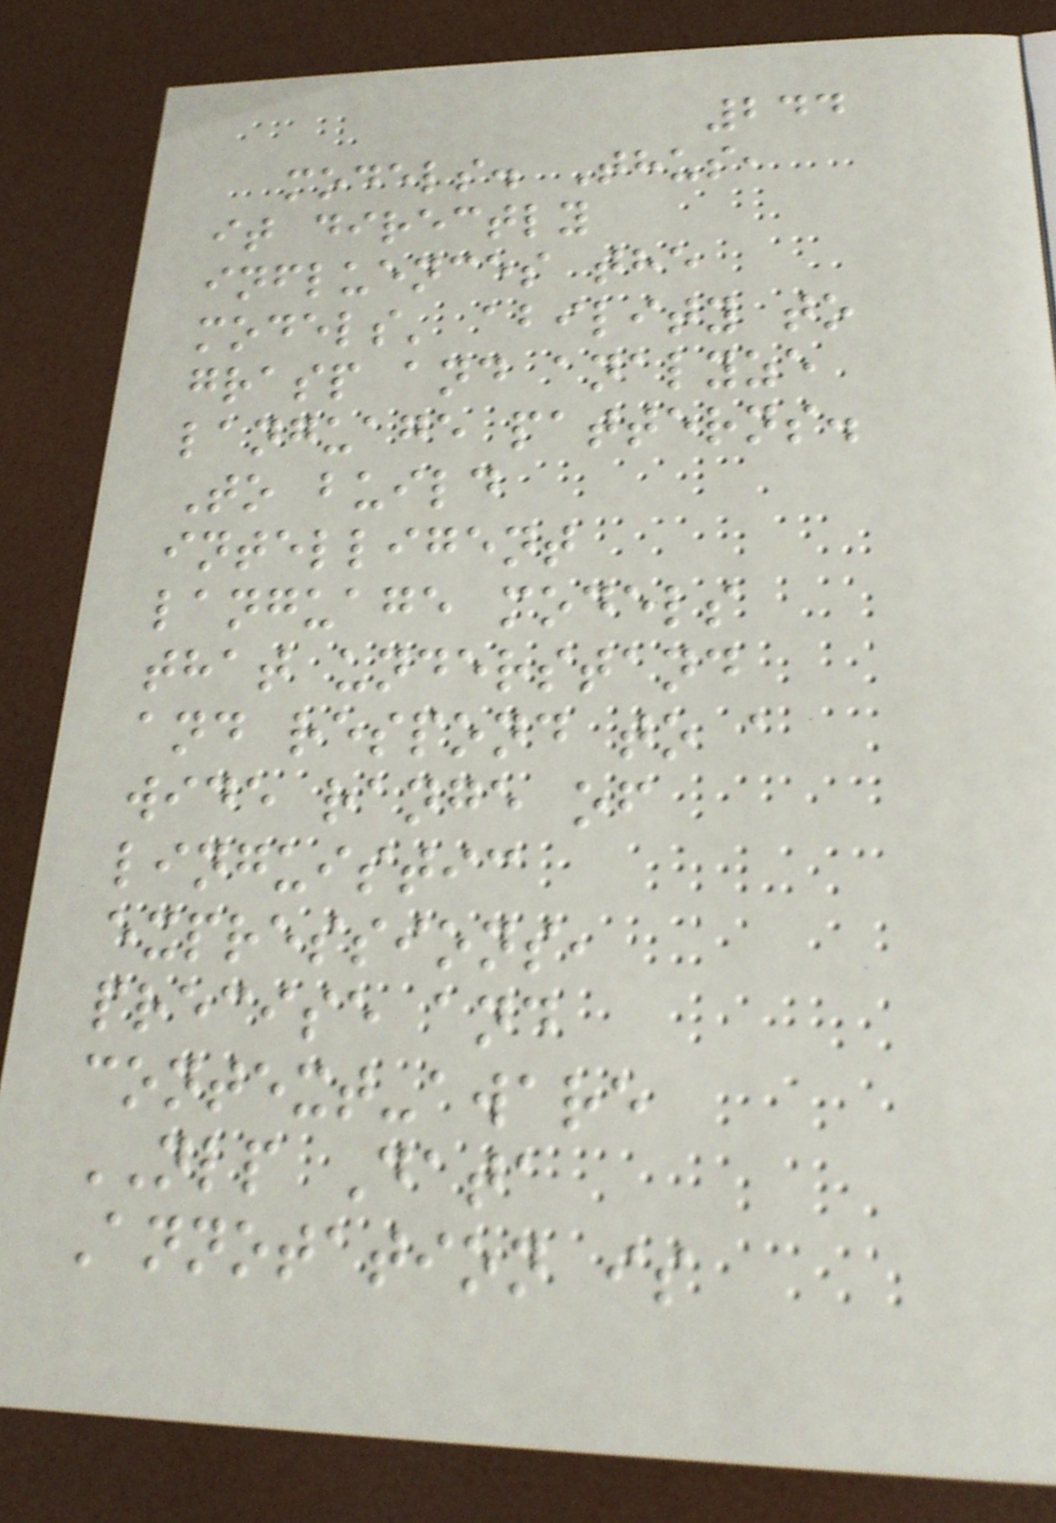244
models. Thus,
it directly
influences the
models' ability to
grasp and analyze
language patterns.
To build
intelligent
language models
that understand
and respond to a
wide range of
linguistic
expressions,
precise and
context-aware
NLP Data
Annotation is
